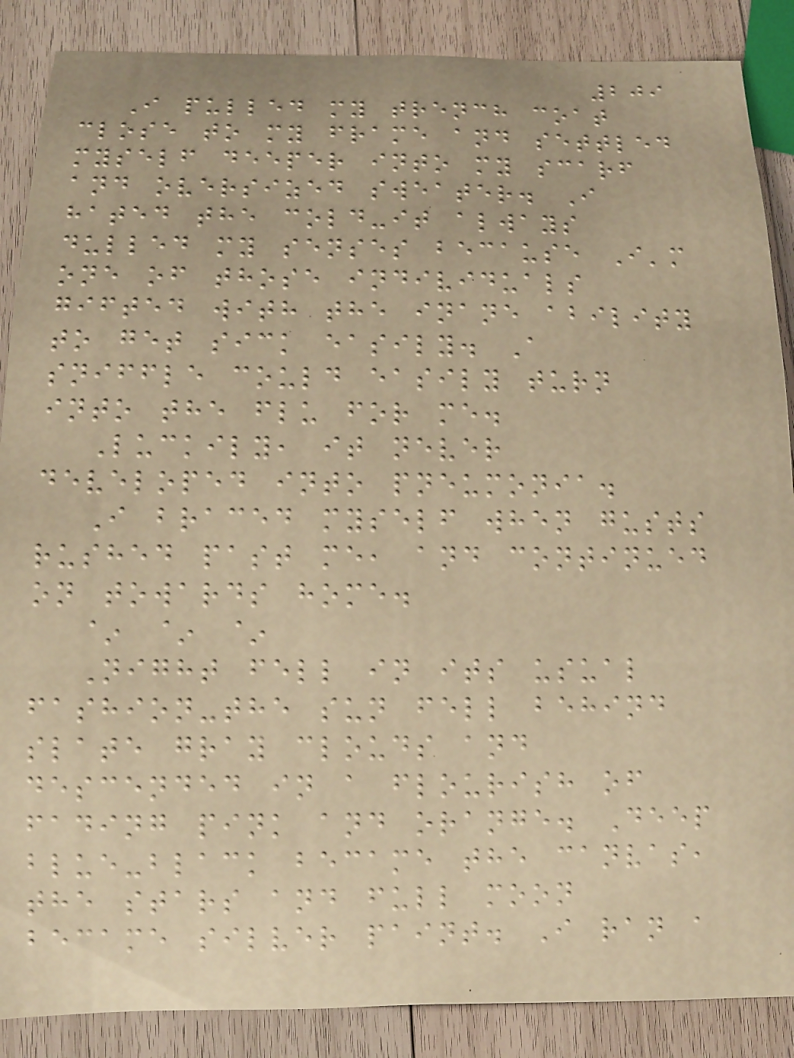209
I pulled my trench coat
close to my frame and settled
myself deeper into my scarf
and oversized sweater. I
hated the cold-it always
dulled my senses because I'm
one of those individuals
gifted with the inane ability
to get sick easily. A
sniffle could easily turn
into the flu for me.
Luckily, it never
developed into pneumonia.
I braced myself when gusts
rushed past me, and continued
on towards home.
~ ~ ~
Night fell in its usual
fashion-the sun fell behind
slate gray clouds and
descended in a flourish of
fading pink and orange. Deep
blue-black became the canvas,
the stars and full moon
became silver paint. I ran a
